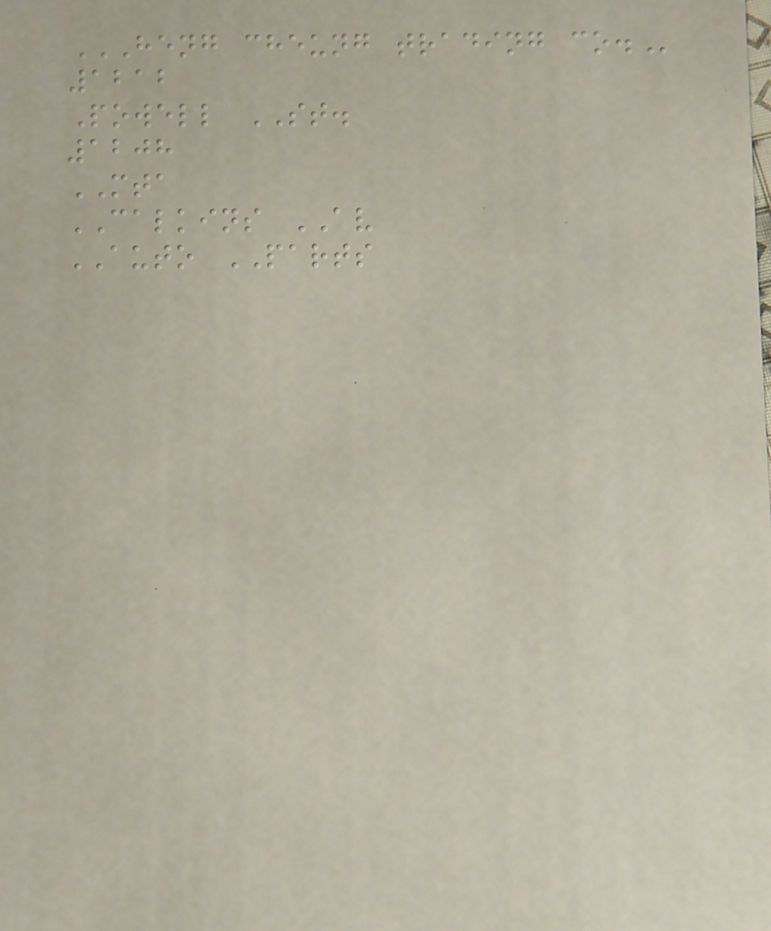HENG CHEUNG TRADING CO.
1212
Powell ST.
1208
MTA
CALKINS AV
AUTO PARTS
